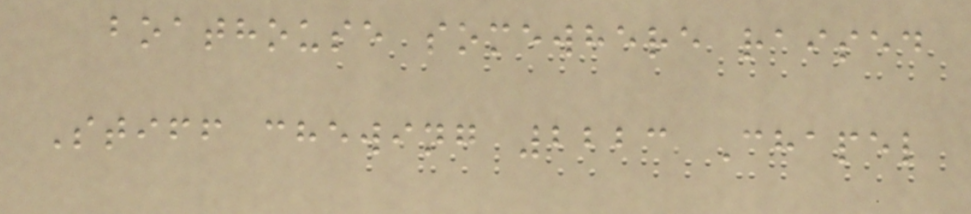boathouse somewhere raised
Stiff chewing 2223 Chapel
